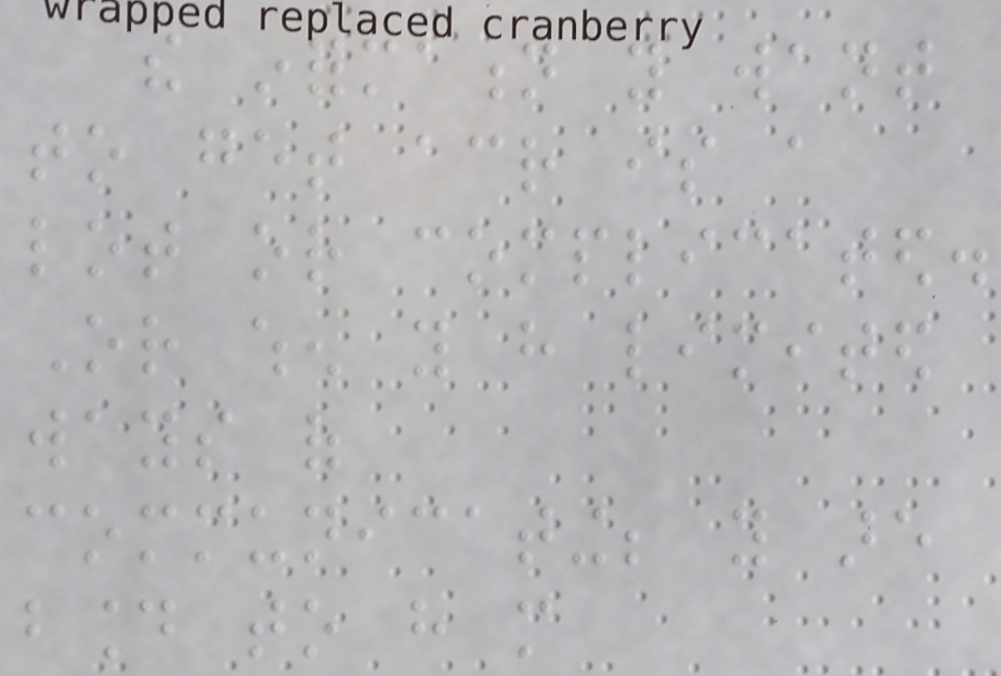the information you want
to get across is a
lot or complicated.
Or when you have limited
ways of
communicating; you are
bound to have more
